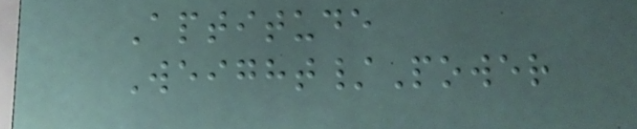Aptitude
Weight/Power
